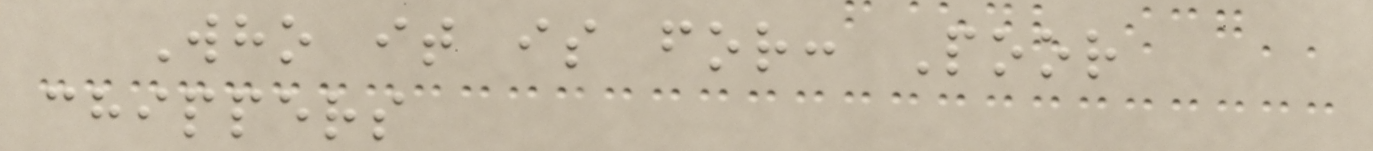Who it is for: Poor
chippers
